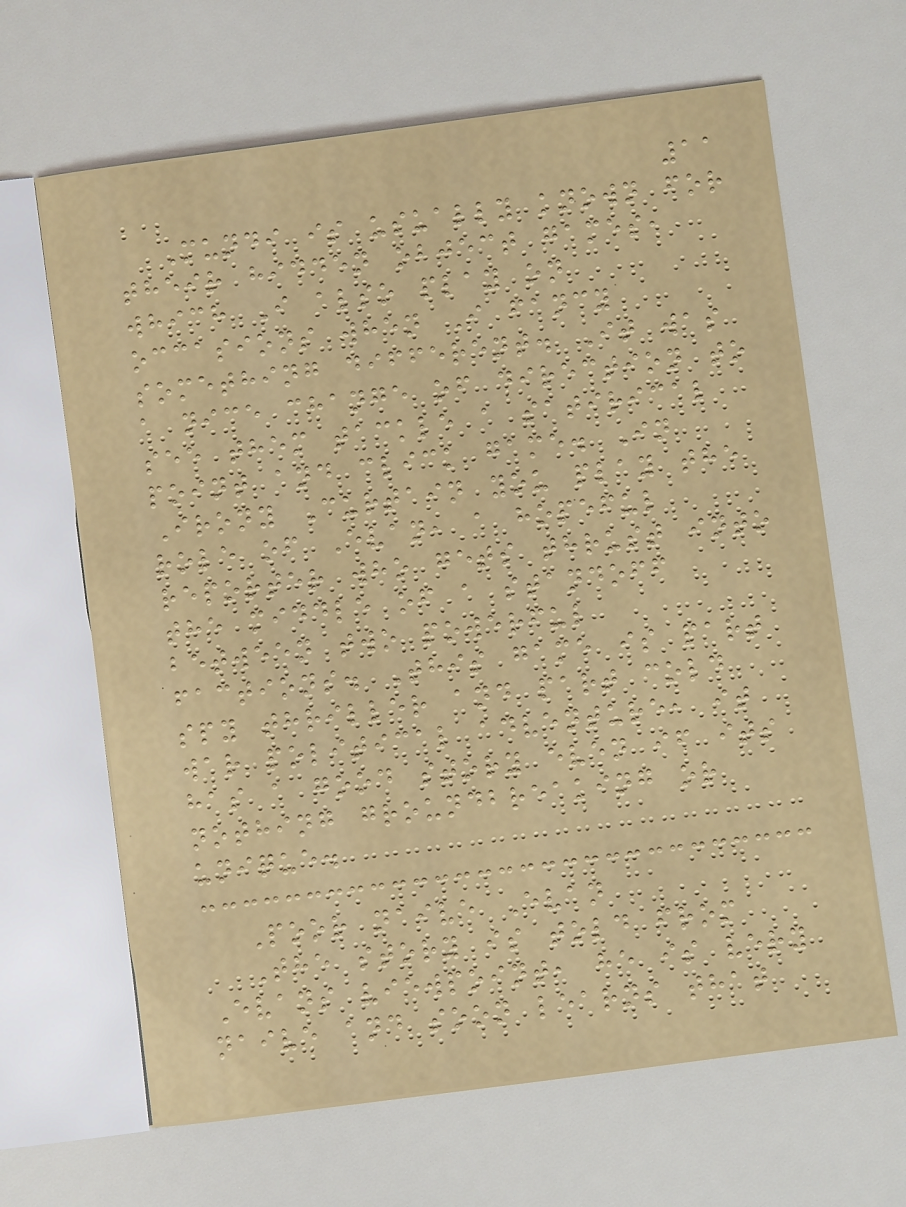11
Mundi is usually known for
their hidden object games,
which I also play on
occasions when I fancy
something different. It was
a nice change of direction to
see them tackle a satirical
point and click game. In
Irony Curtain you play the
role of Evan, a hopeful
reporter who gets thrust into
the middle of a standoff
between two powerful
factions. This game is part
spy thriller and part cold
war political adventure, it
has a good story even if its
nothing groundbreaking or
unique.
Poor naive Evan
The story is told from
Evans viewpoint, he is very
naive and soon learns that
